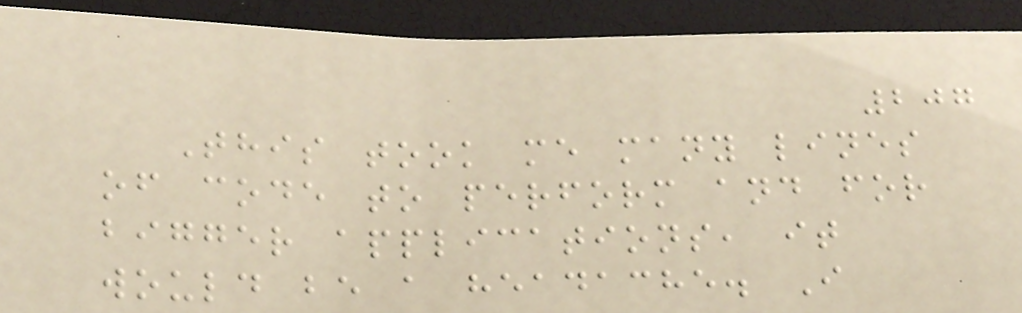207
This took me many lines
of code to perform and for
bigger applications, it
would be a headache. I
